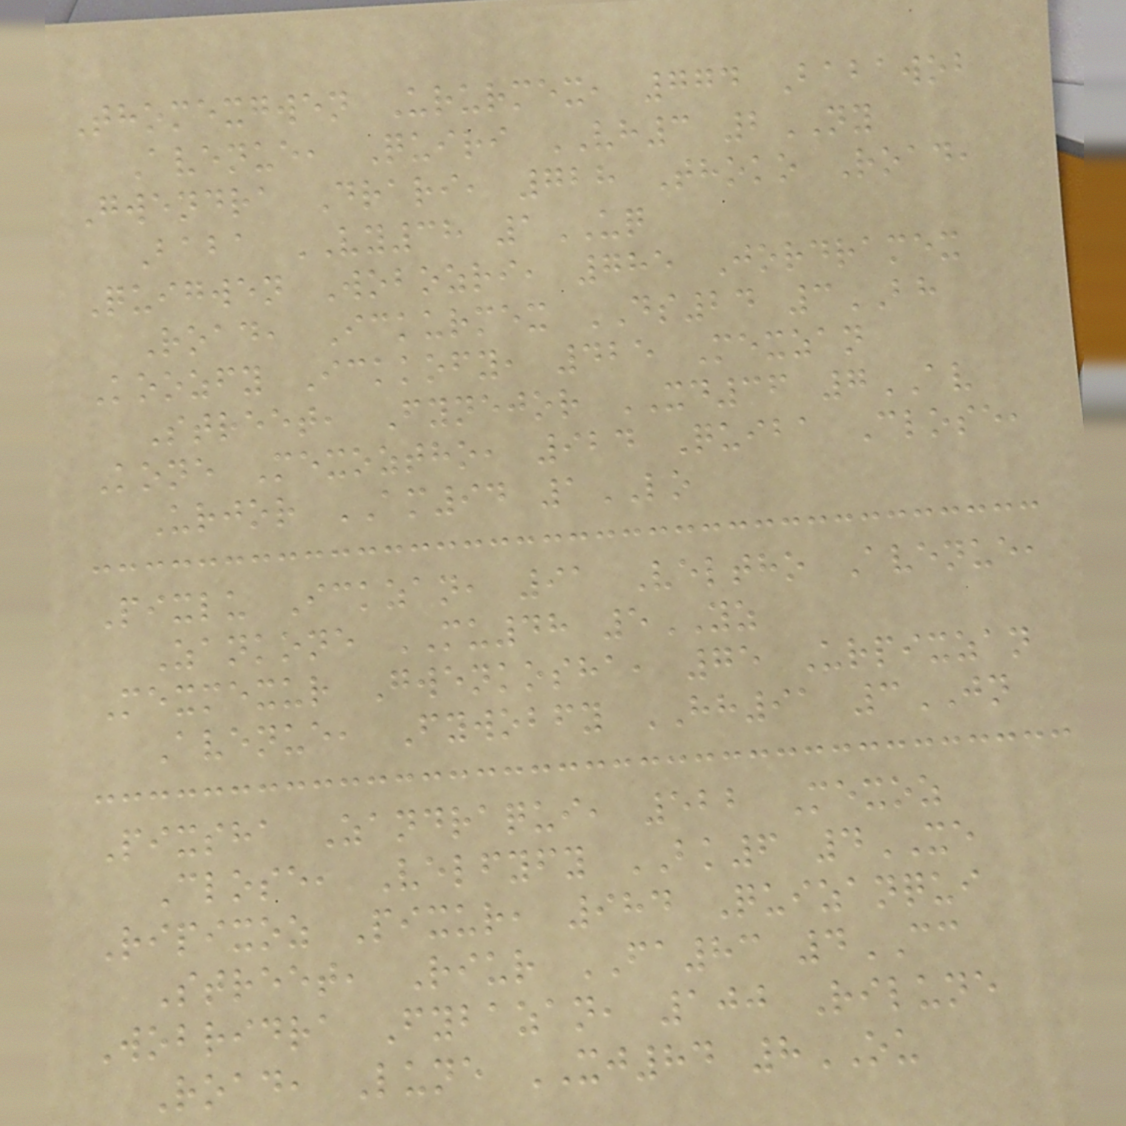Thomexgwen Ururmex, 774 Babawob
Avenue, Quiri VH3 2NY
Gwendra Drari, 728 Thoko Road,
Baba VY38 1UQ
Quigwen Wobozri, 785 Jordramex
Road, Ickurmex DS24 3BH
Koozfy Ickkofy, 425 Mexzan
Street, Fynejor XD36 7AV
Kone Mexoztho, 924 Quiba Close,
Urjor AM94 1LO
Pixlu Ickzan, 91 Veltho Avenue,
Zankone MU48 5YZ
Mexmexur Gwenkosha, 75 Urpixzan
Avenue, Fywobfy HH91 3JN
Pixsha Zandraqui, 522 Mexoz
Close, Velfyfy BK6 4XE
Ripixoz Pixur, 984 Quizanqui
Street, Riur FA83 4CC
Wobridra Fybazan, 100 Rilune
Road, Lune XJ84 8OU
